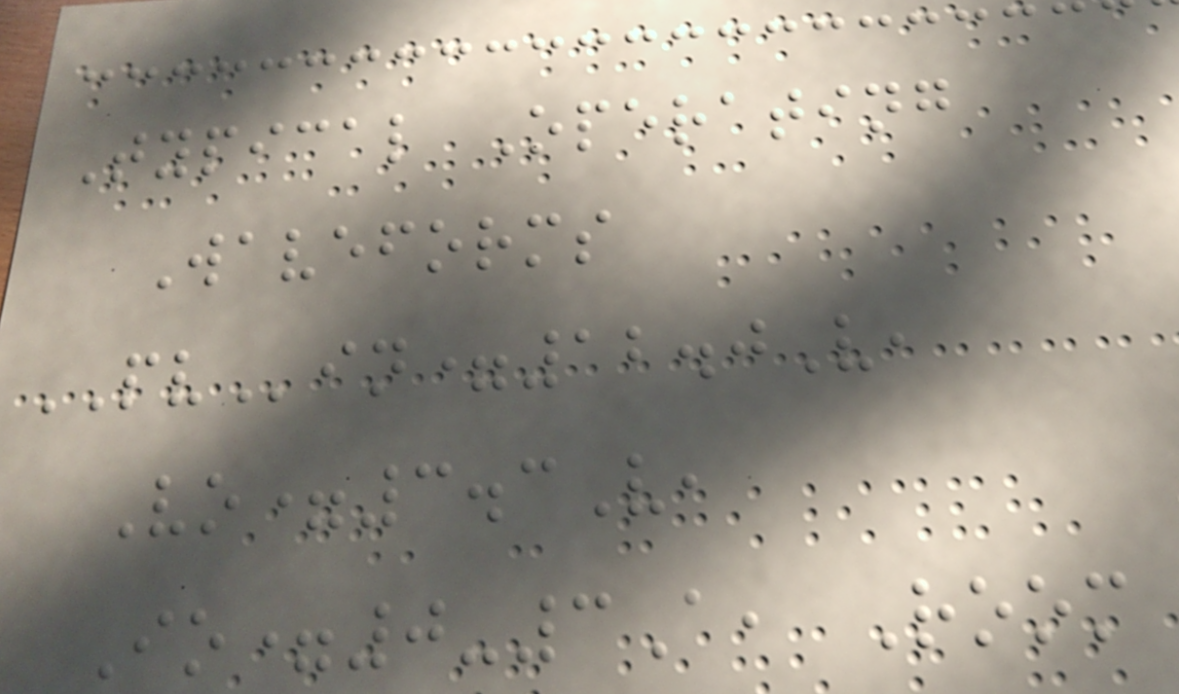Typical Operating
Waveforms
PVin=12.0V,
Vo=3.3V,
Io=0-3A, Room
